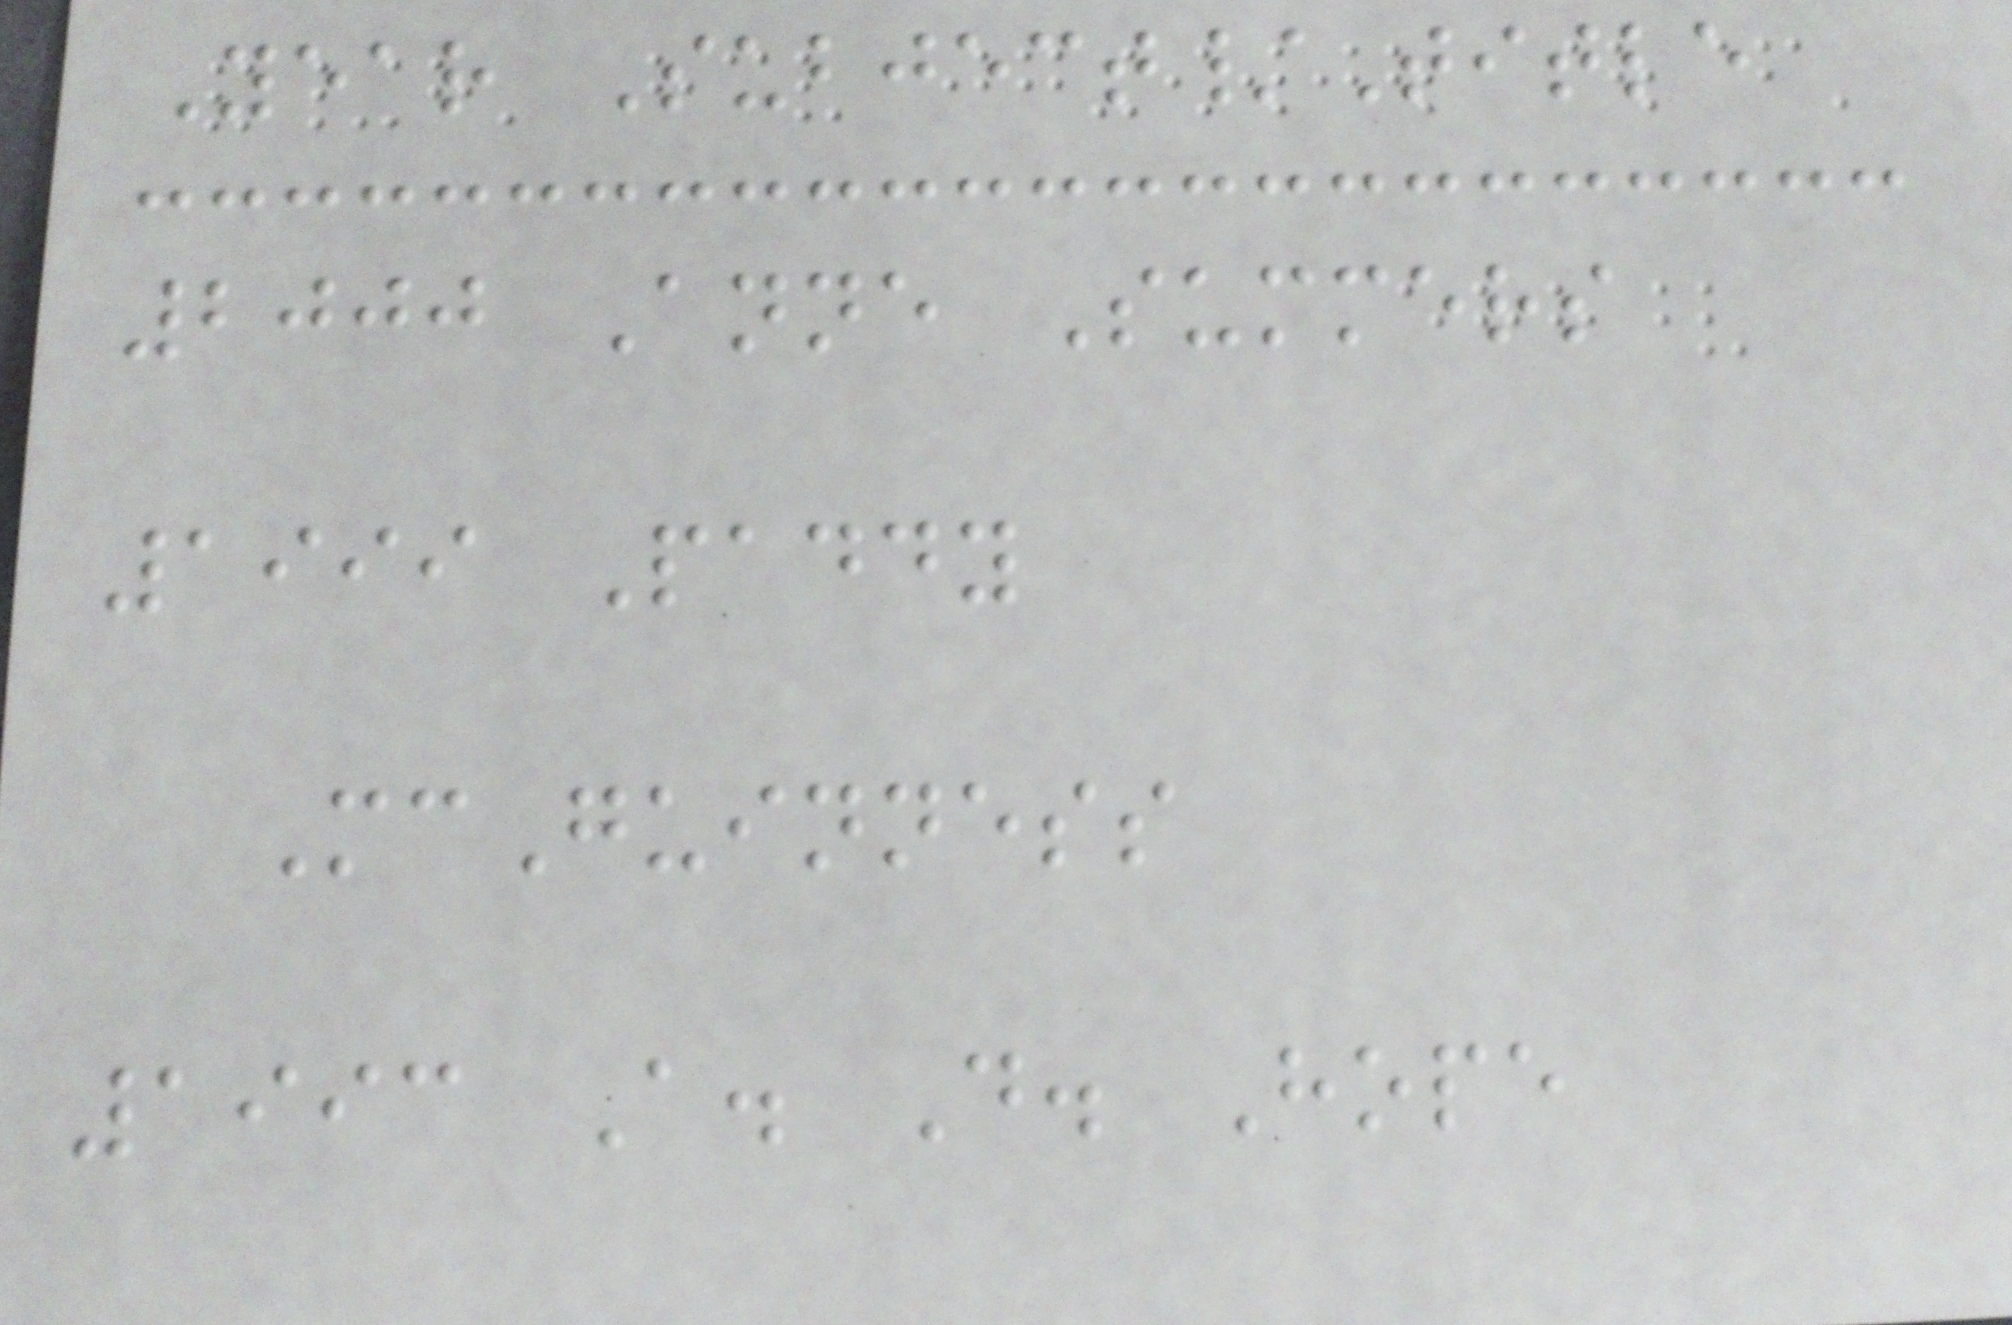Year Subject/Title
2000 Anne Summers
1999 Paddy
McGuinness
1993 A. D. Hope
